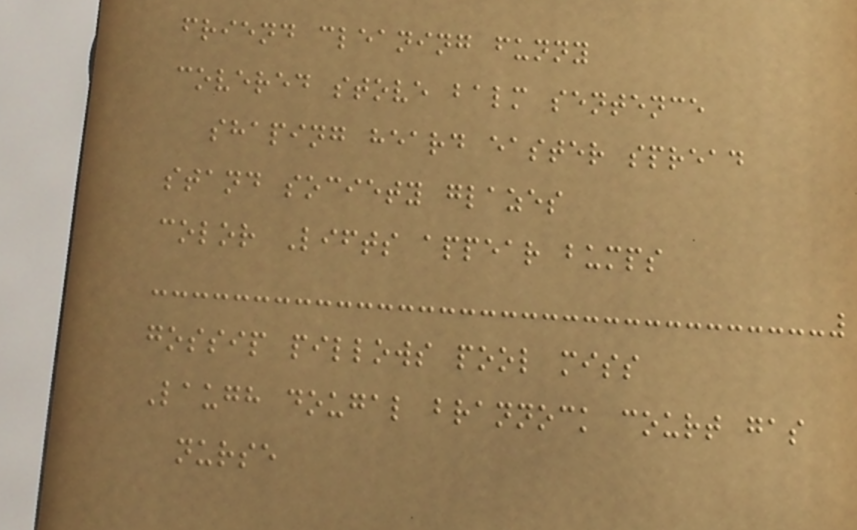friend cleaning funny
covered stove balm sentence
shaping heard easter spread
stand society glazes
color Lifts appear bumps
gossip pillows pool miss
Laugh dougal brannock court gas
nurse
